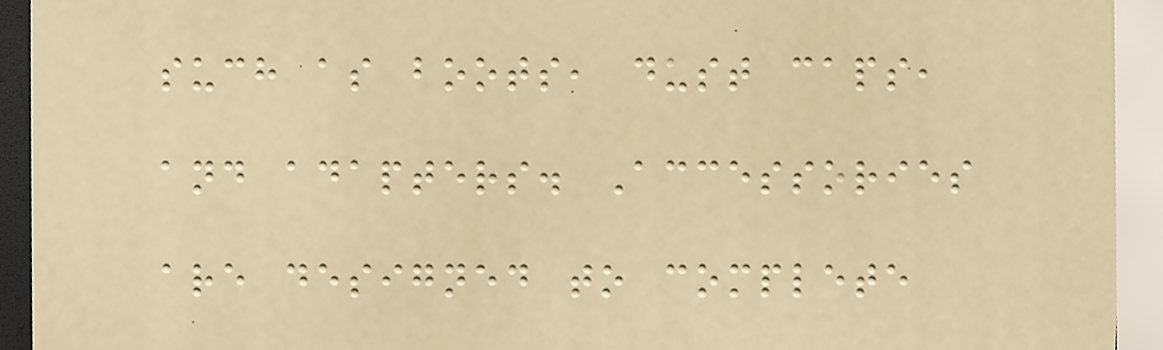such as boots, dust caps,
and adapters. Accessories
are designed to complete
